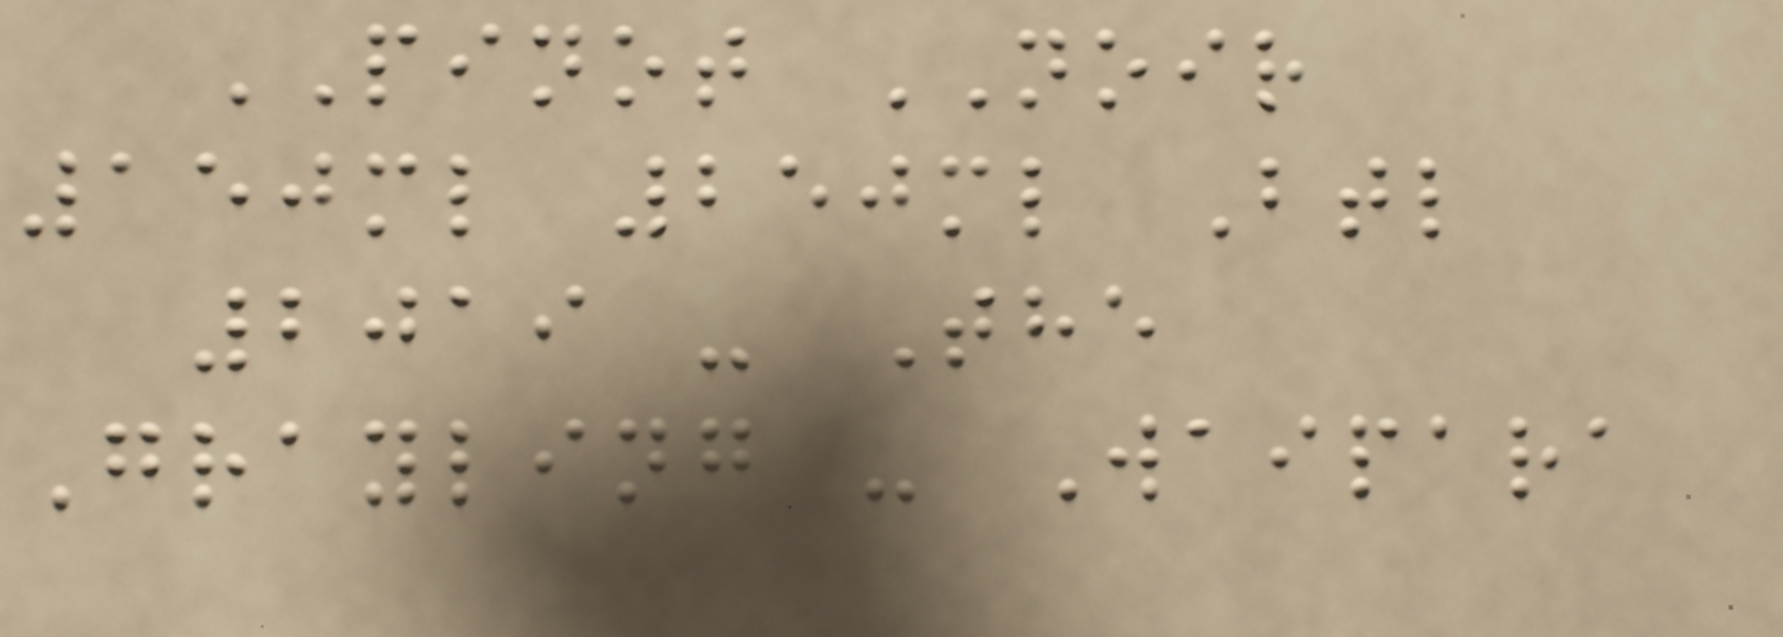PINOT NOIR
150ml 250ml Btl
2019 - The
Grayling - Waipara
